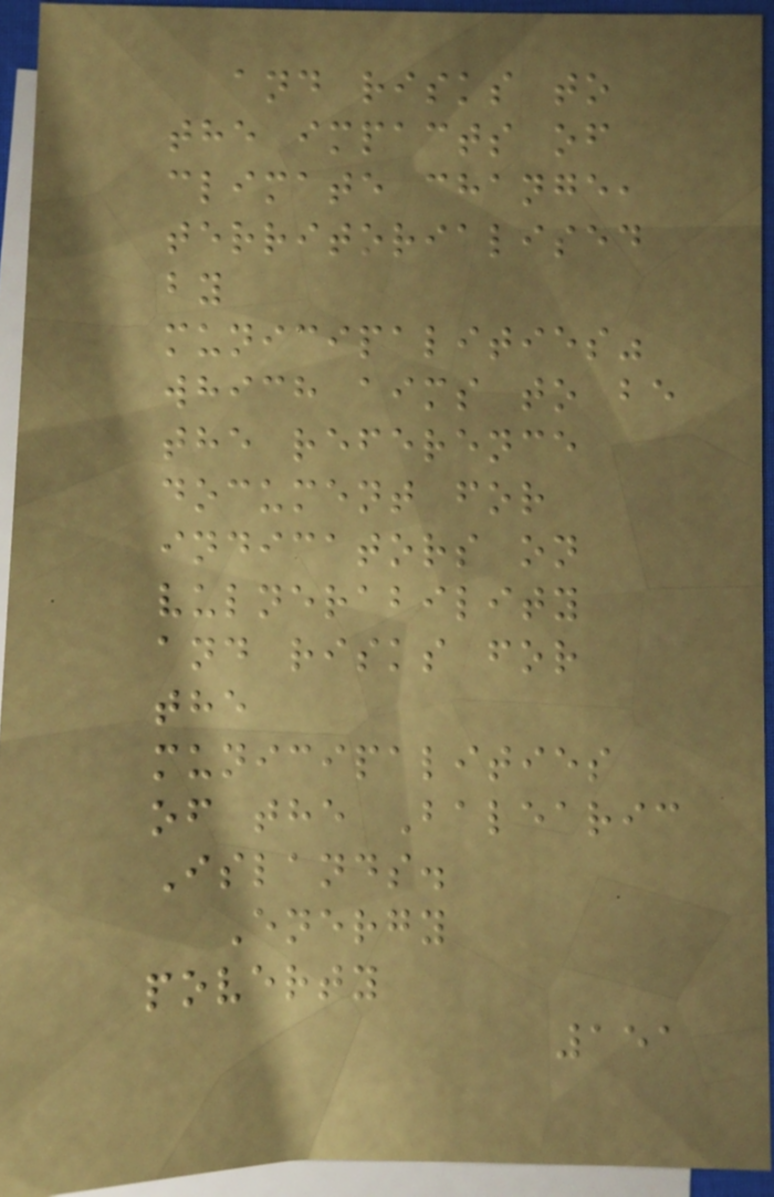and risks to
the impacts of
climate change,
territorialised
by
municipalities"
which aims to be
the reference
document for
indicators on
vulnerability
and risks for
the
municipalities
of the Balearic
Islands.
Energy
poverty
151
